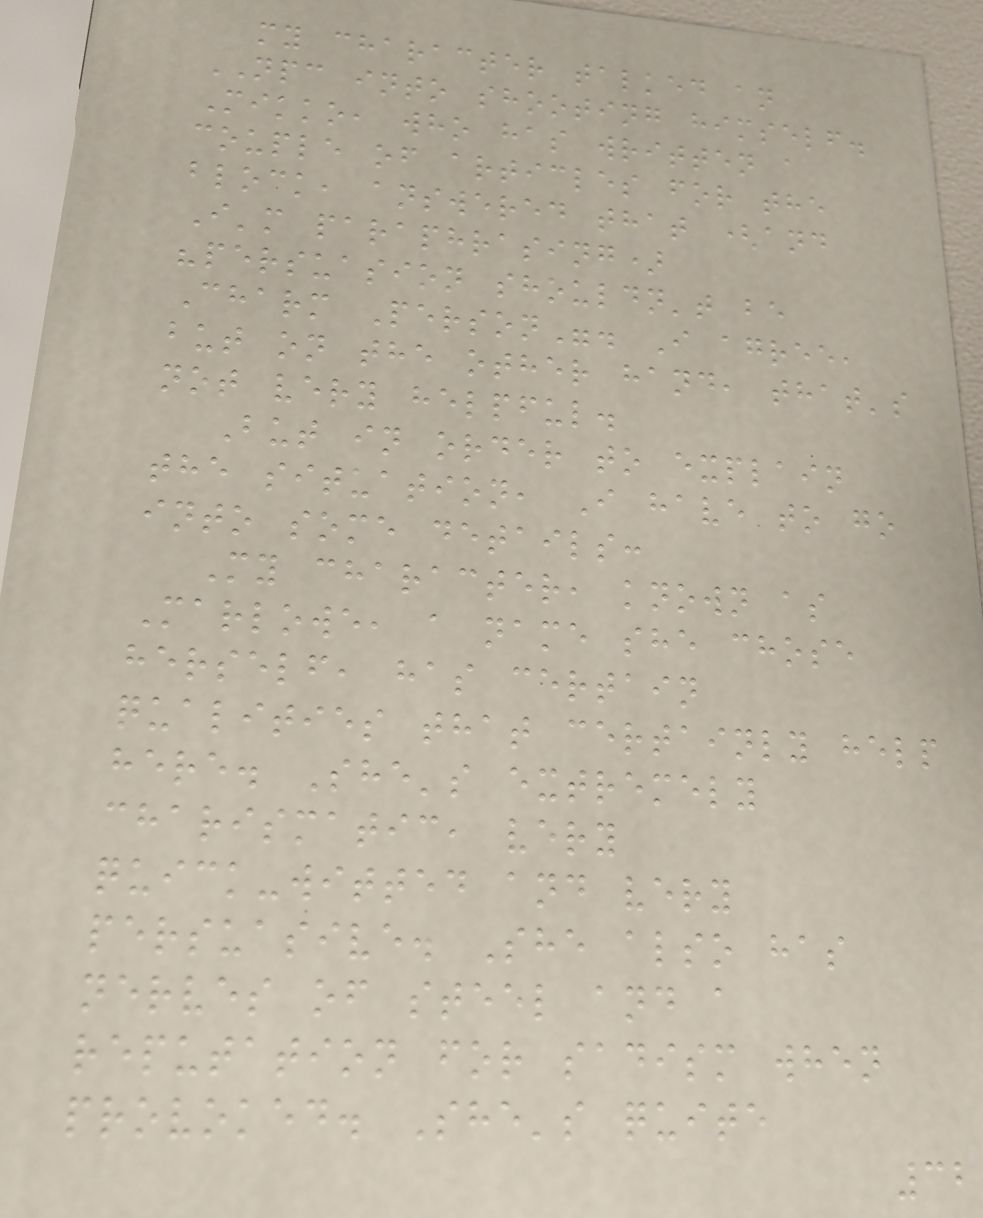my character talked an
NPC into shooting himself.
Mikko, who has written a
couple of articles for the
block, answered that (and
I'm paraphrasing)
"persuasion shouldn't be
Charm Person". I agree,
but on the other hand, that's
not very helpful.
But in order to explain
the situation, I have to go
into some details:
My character, known as
Marlowe, a name she chose
herself, has certain
qualities that certainly help
here. She's extremely
charismatic, very
quick-witted and very
persuasive. She also has
nerves of steel and a
reputation for sadism when
provoked. She's quite
32
